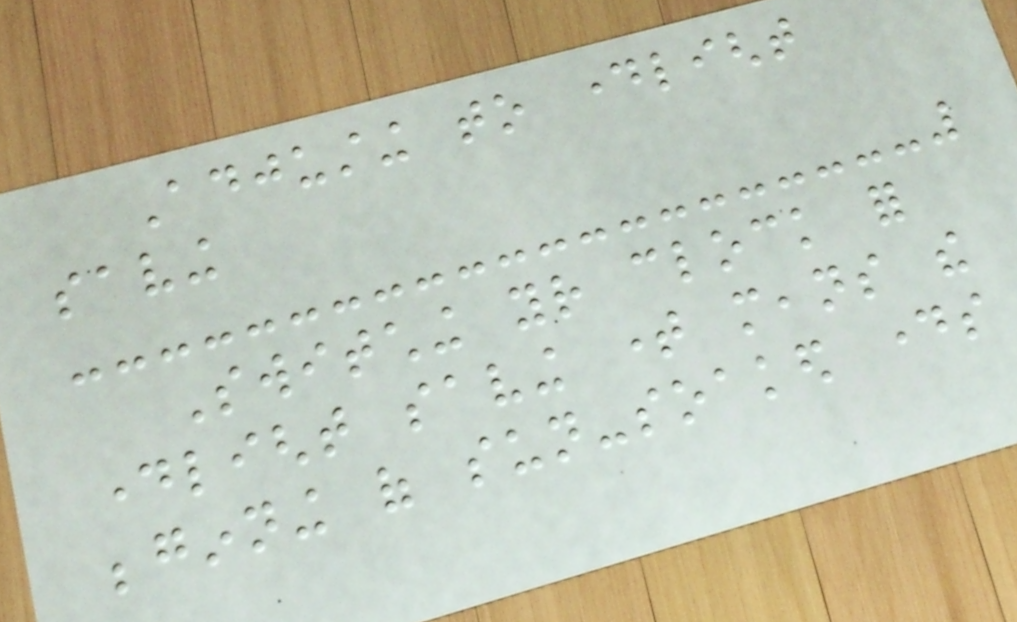Adjusting to daylight
saving
Switching your clock for
daylight saving time means the
beginning of sun-soaked days
